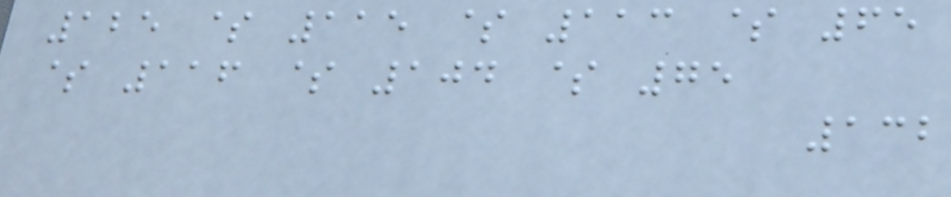125 $ 115 $ 113 $ 65
$ 116 $ 104 $ 75
132
